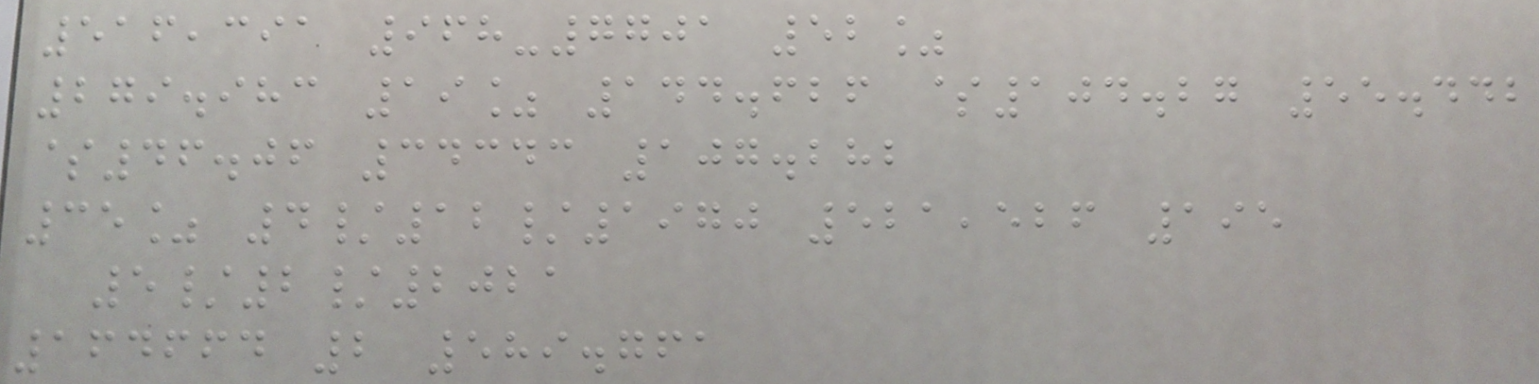516,391 968-7701 52%
279.983 19% 144.626 $104.27 55.442
$46.06 34343 107.282
35% 4/12/1970 521,526 195
5/2/2021
164664 2 589.761
